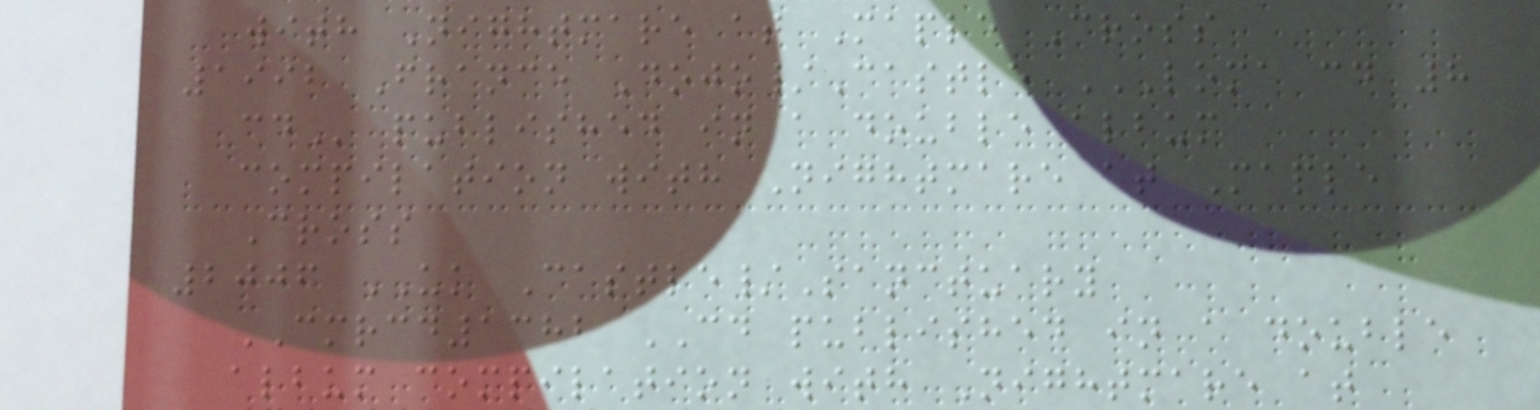with Nightmare at Maple Cross
1992 France Dojo/Castle LOMA CD 8
CD published in a double album
compilation with Nightmare at Maple
Cross
2006 UK Castle/Sanctuary
CMRCD1382 CD published in a double
album compilation with Nightmare at
